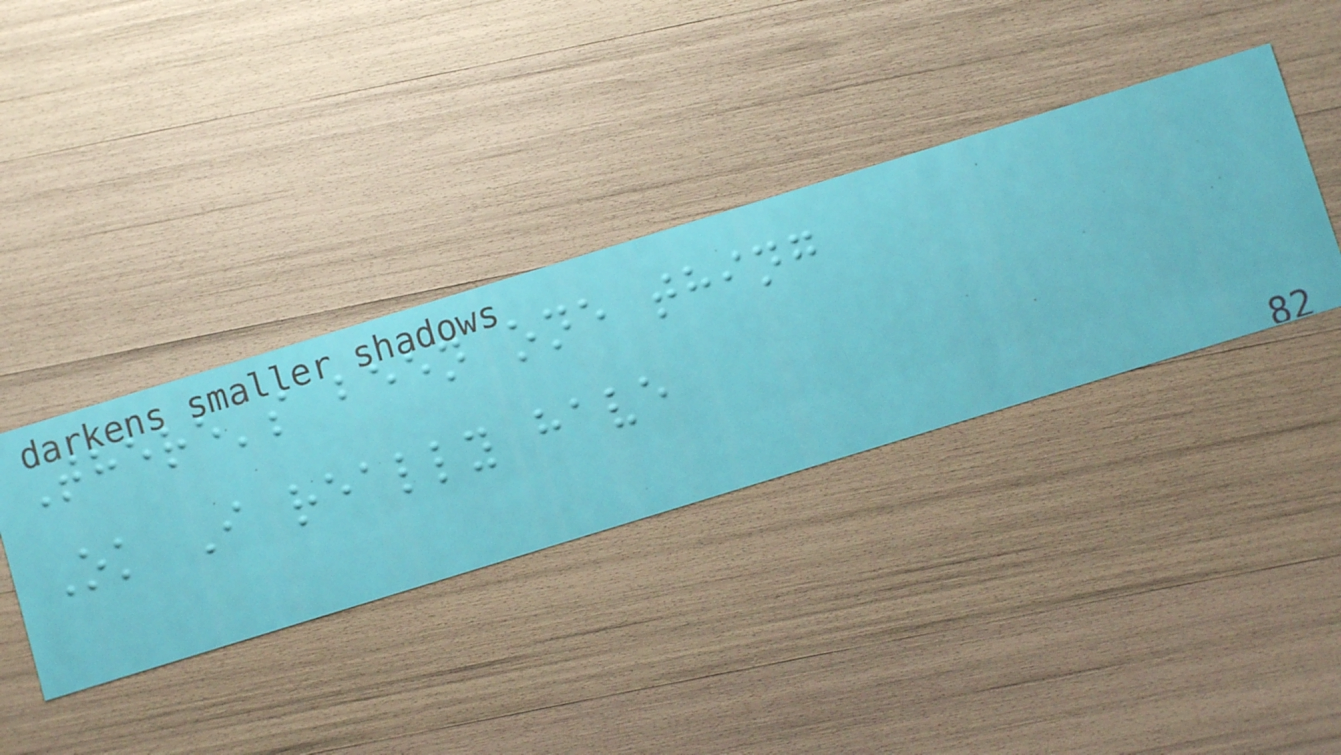There's been one thing
Ok I really have
